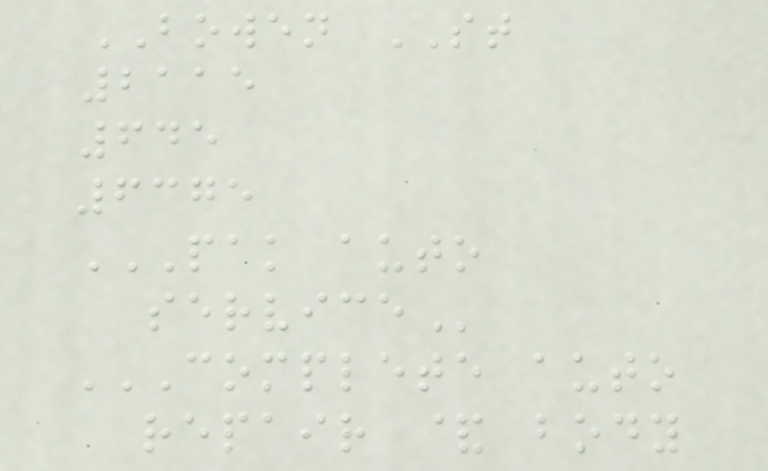BOWEN ST
2115
645
6375
PAK AUTO
SERVICE
COMPLETE AUTO
REPAIR & BODY
